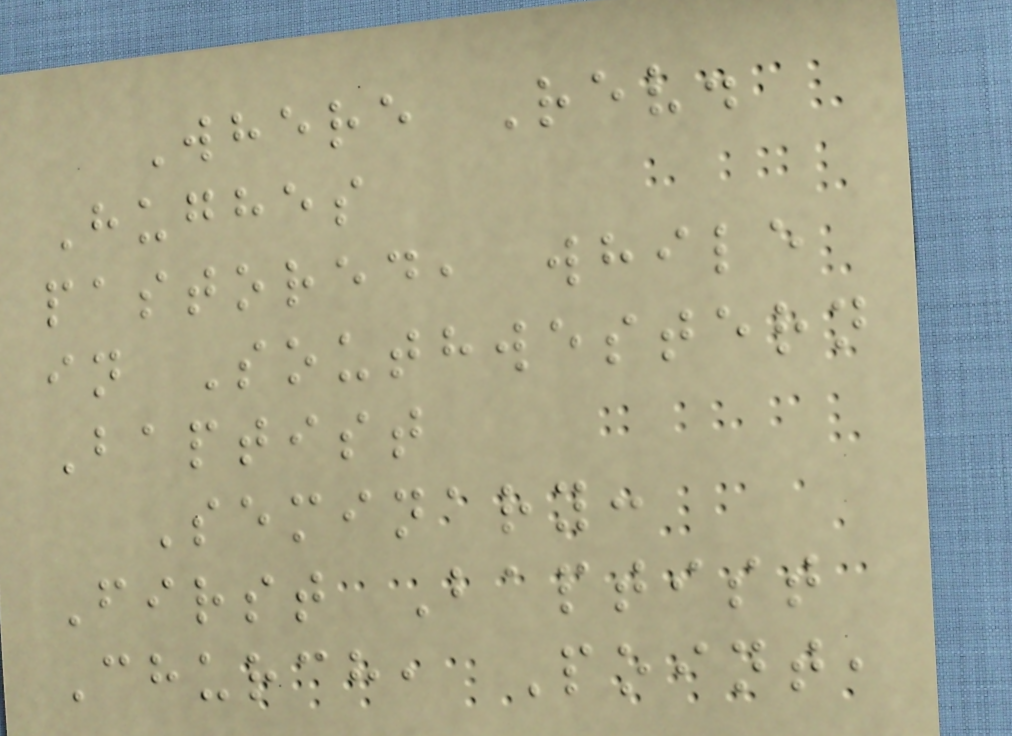Where Rev.
Hughes
pastored, while
in Southwestern
Baptist
Seminary:
First Baptist
Church, Point,
